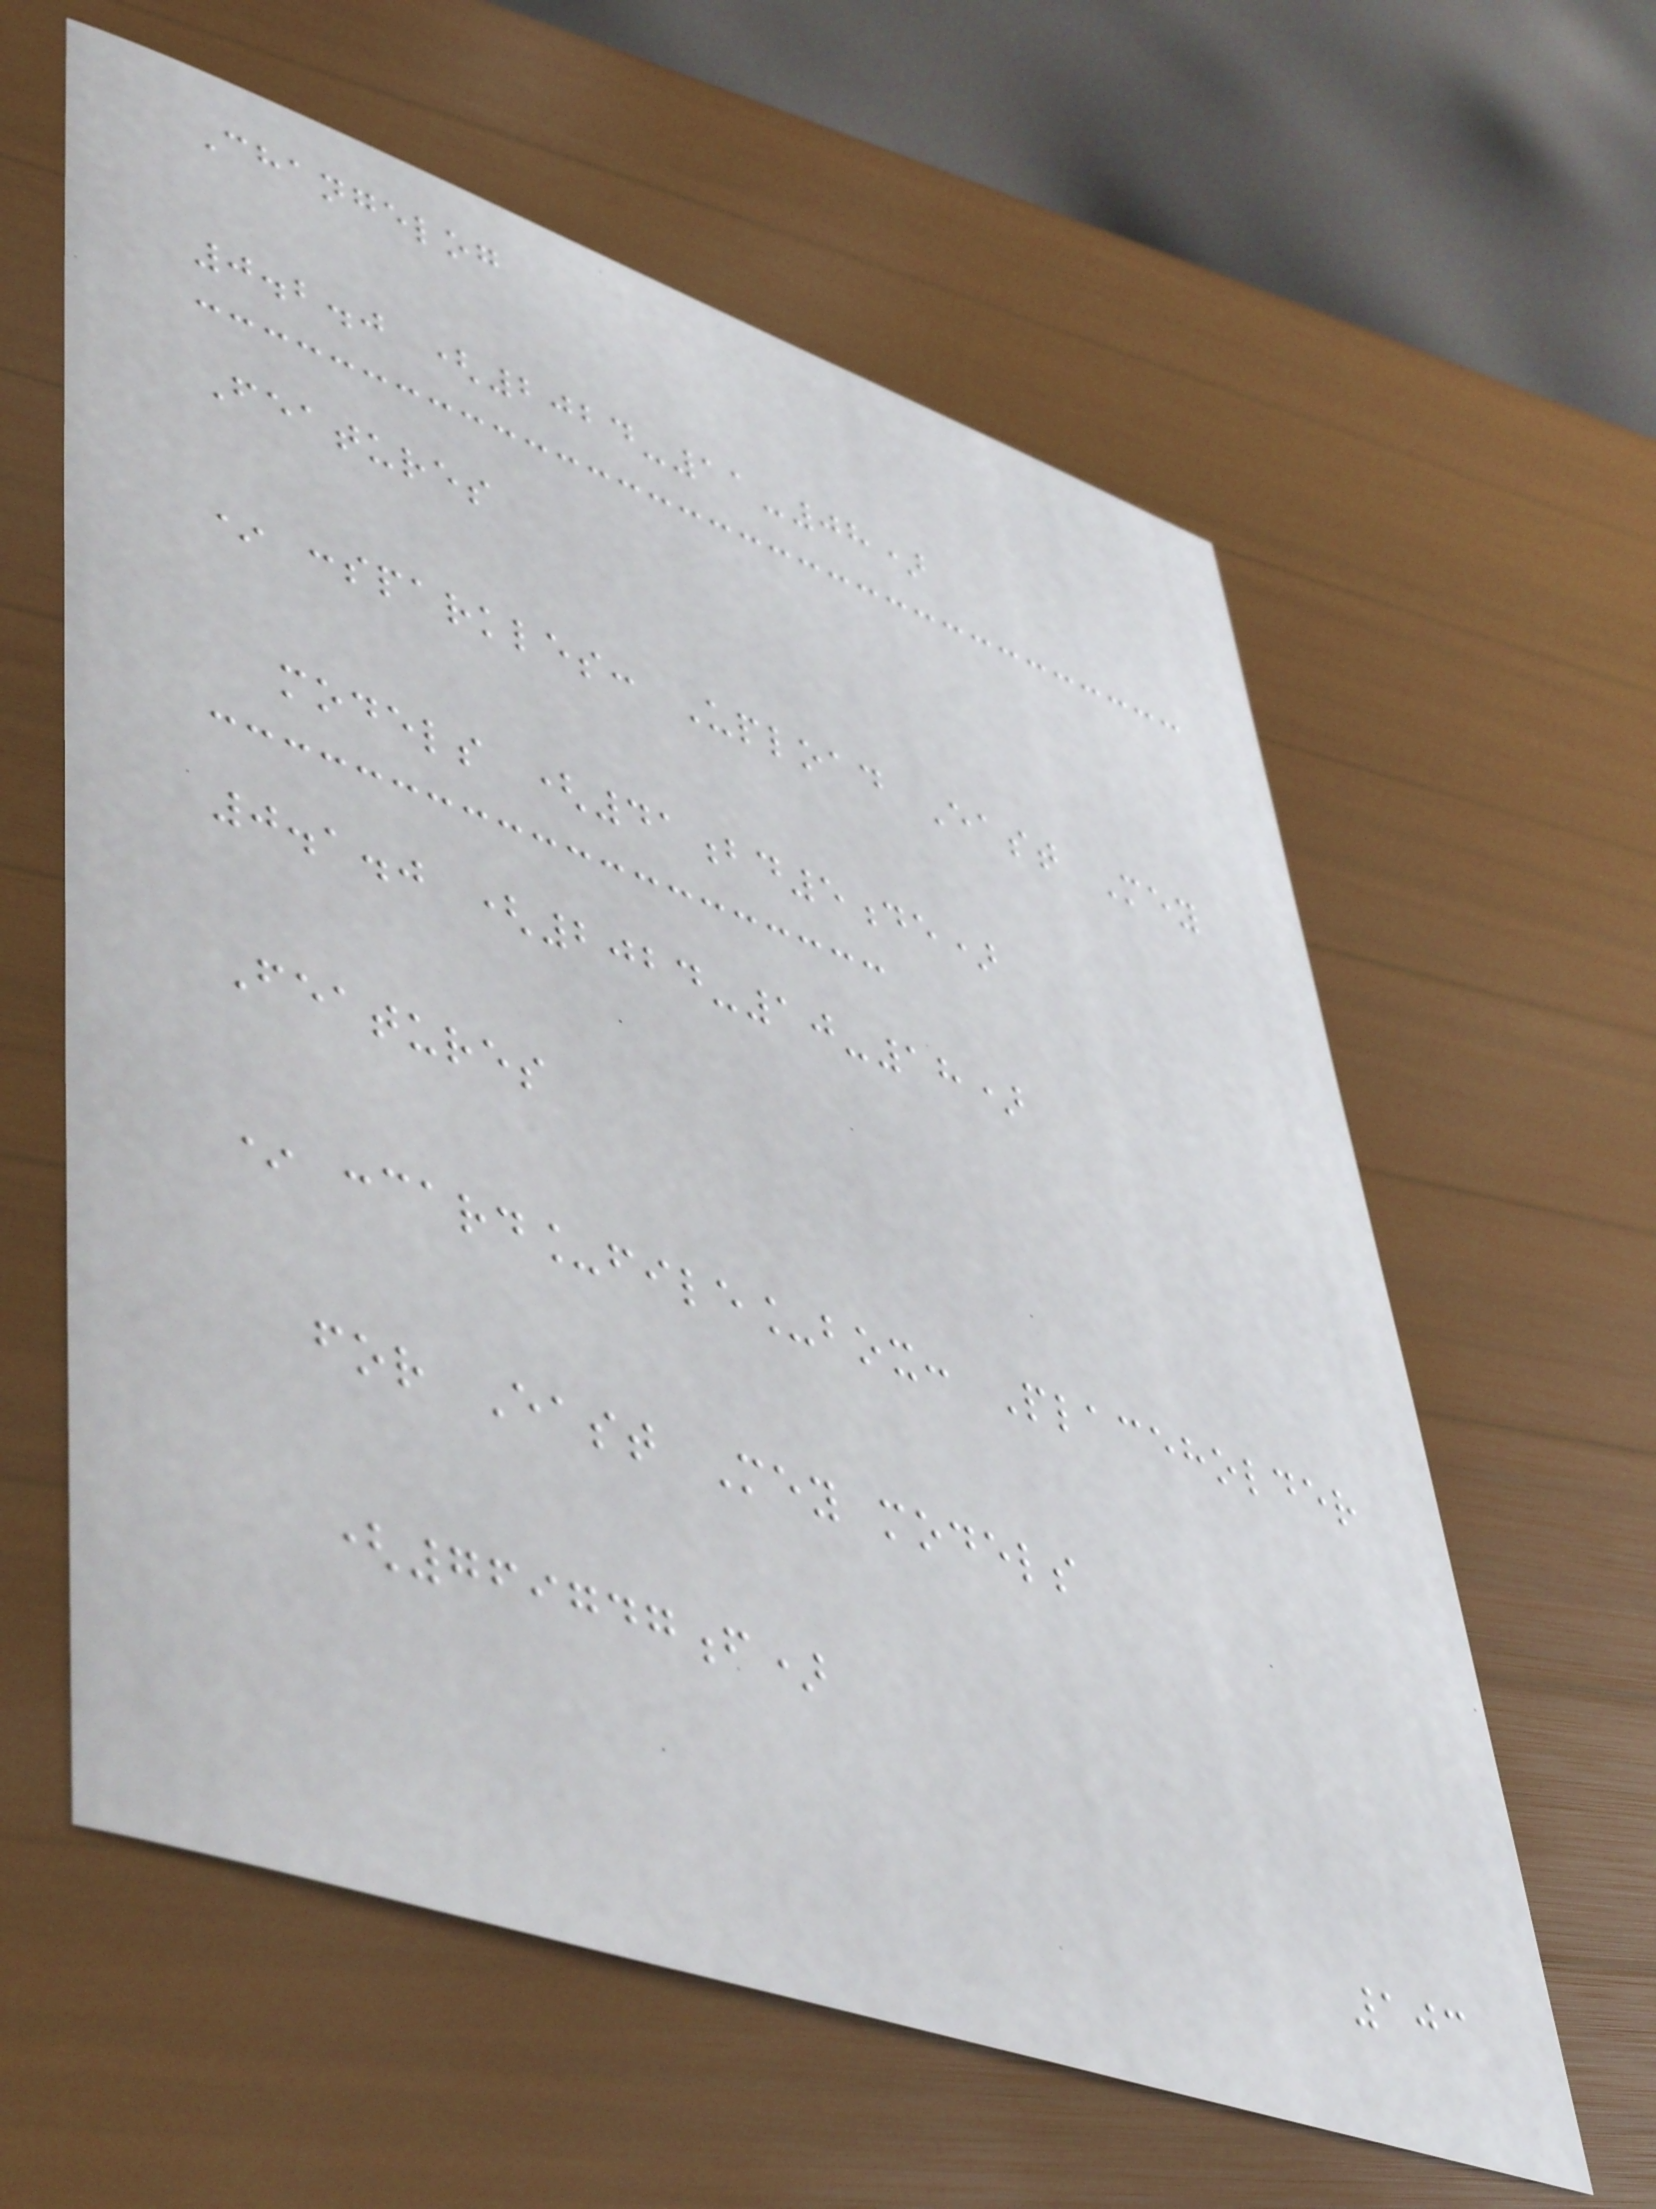Changelog
0.2.0 (2024-11-08)
Features
* :sparkles: Upload East Mey
models (41bd5de)
0.1.0 (2024-10-18)
Features
* :card_file_box: Placeholder
for East Mey models
(769747f)
103
